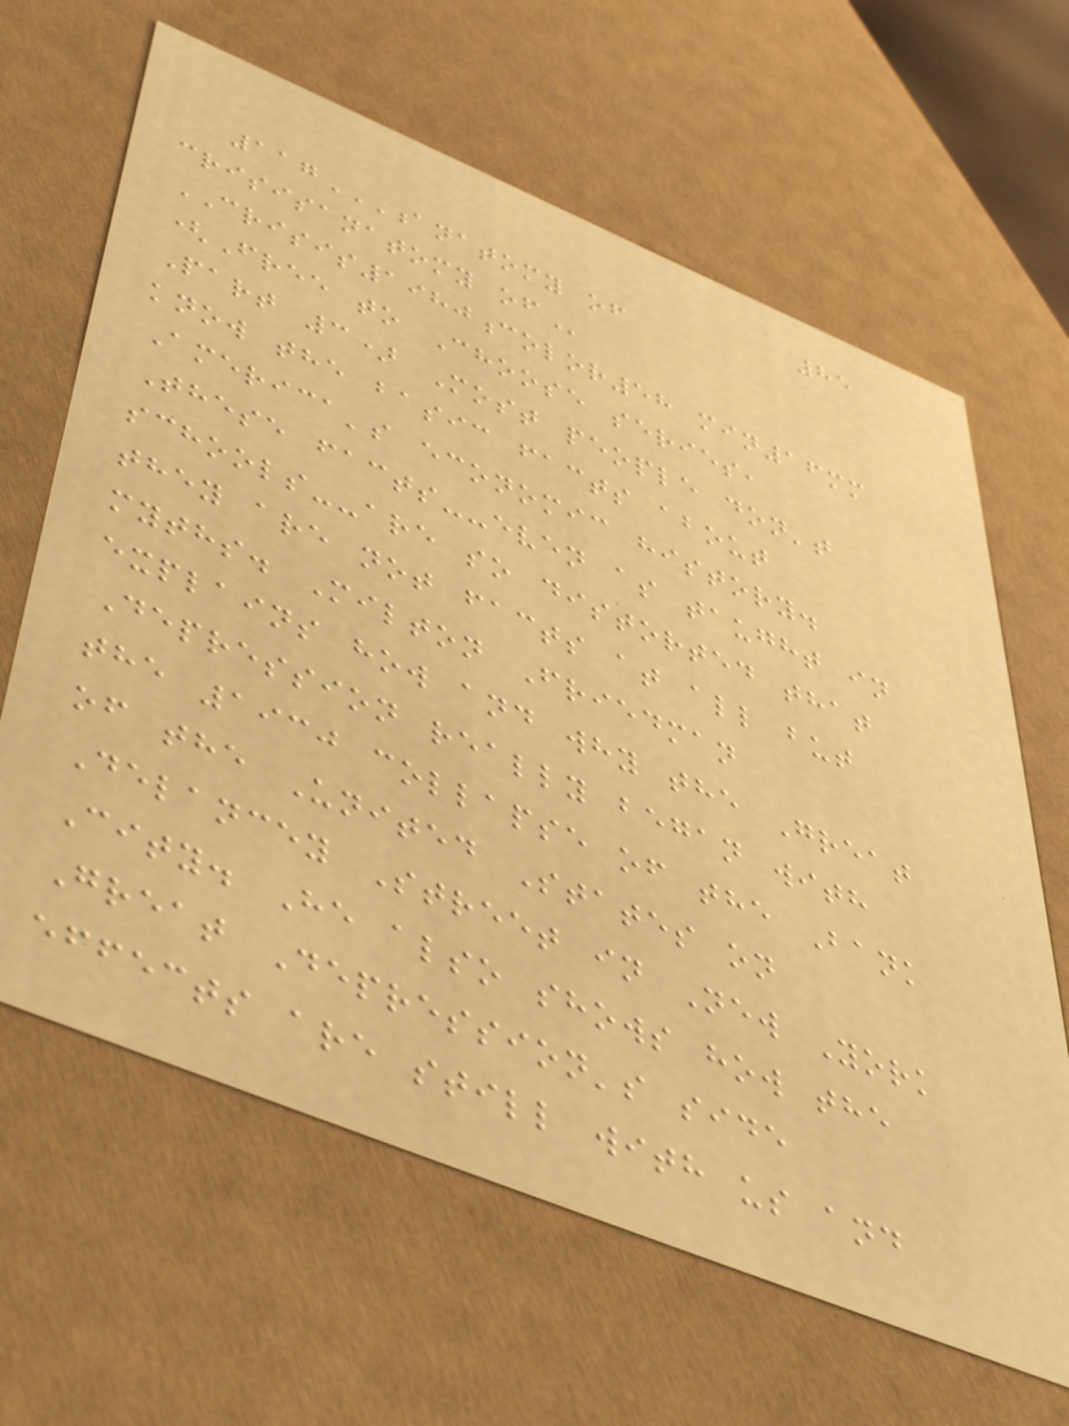85
117ANATOMY OF
CRISISANATOMY OF
CRISIS1980color58 min16mm
(Free to Choose series,
Part 3) Most people don't
know the basic facts about
America's economic history.
These facts--even as taught in
schools--are so distorted that
they are not facts at all but
myths. Milton Friedman
explains how and why the Great
Depression really began with
the 1930 collapse of the Bank
of the United States on
Delancey Street in New York
City. He also shows how the
Great Depression's side
effects are still with us and
